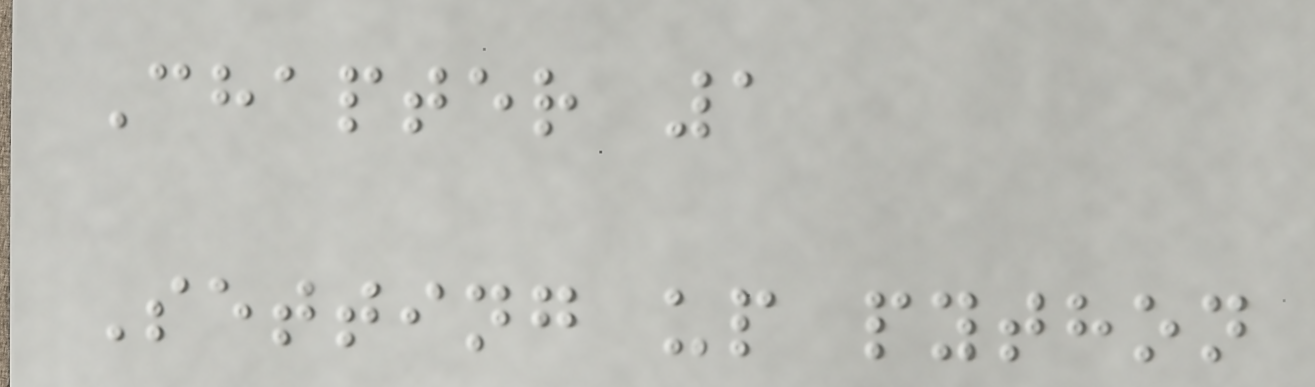Chapter 1
Setting up python
